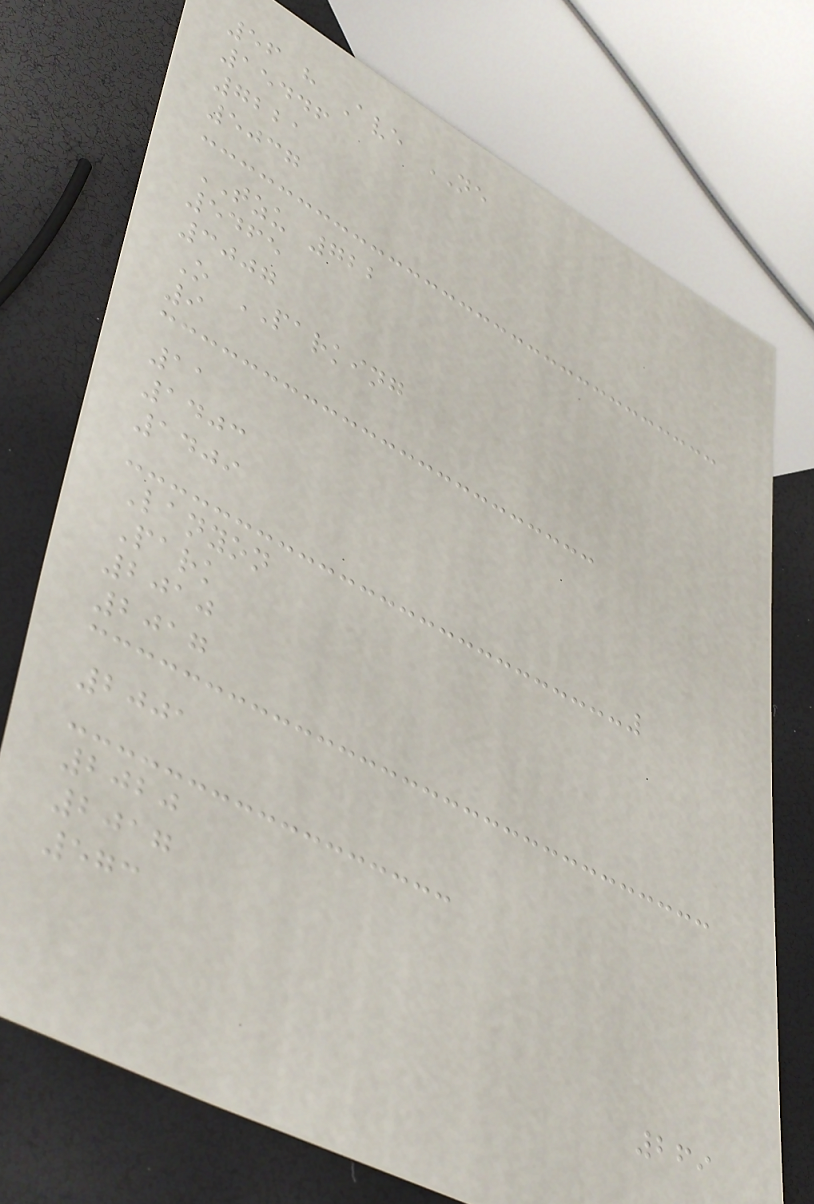56 h Ave NE
15446
7221
5037
TZU 722
5465
3007
O PARKING
9
11
1403
1409
Lanyon
Park
2010
2017
2001
2020
2017
573
269
